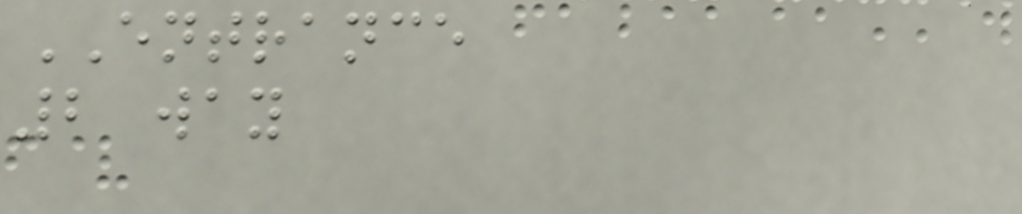ENTRANCE
2 way
